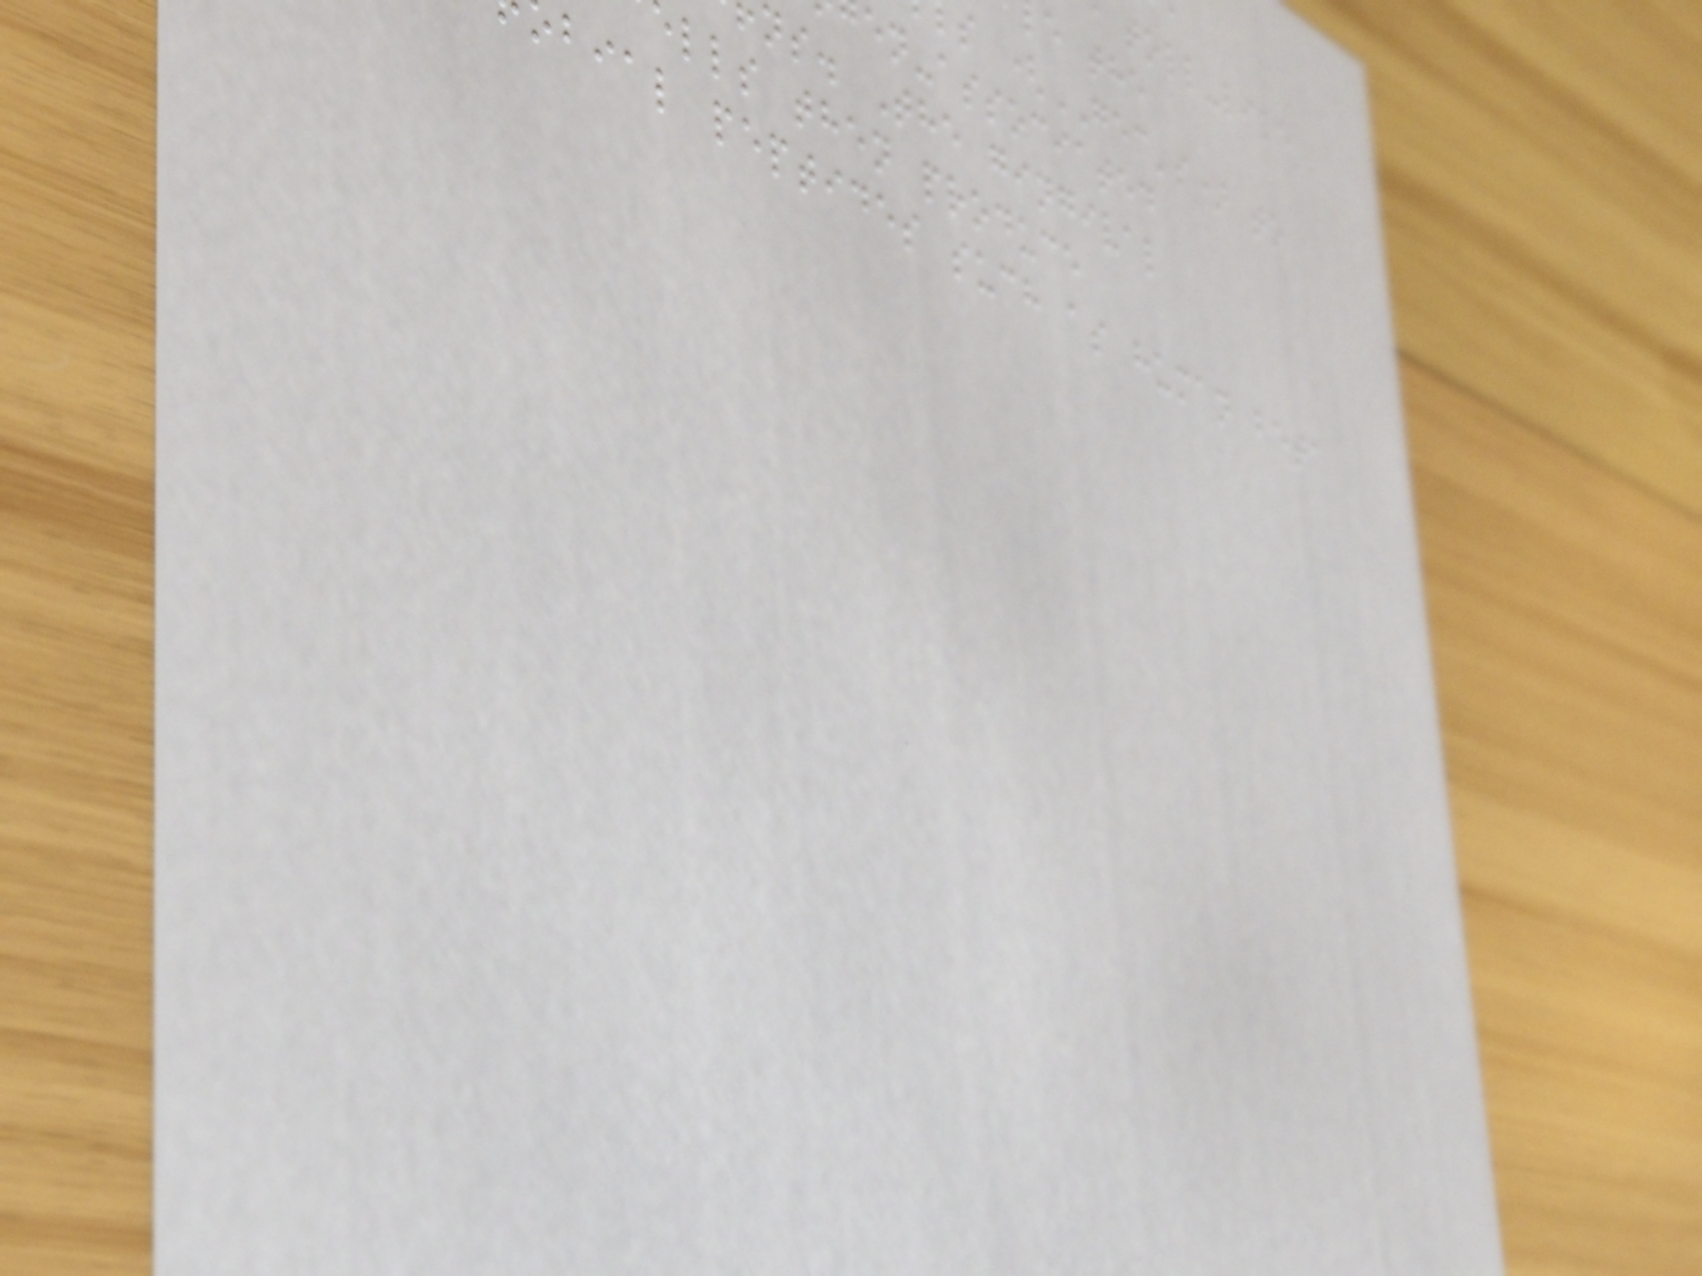s (GEC's) to
en-associated
ns. The gingival
ells then produce
bial peptides such as human beta
